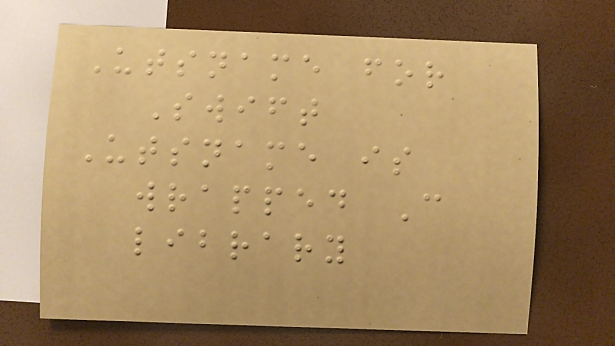Utsname for
Swift
Utsname is
wrapped C
library
